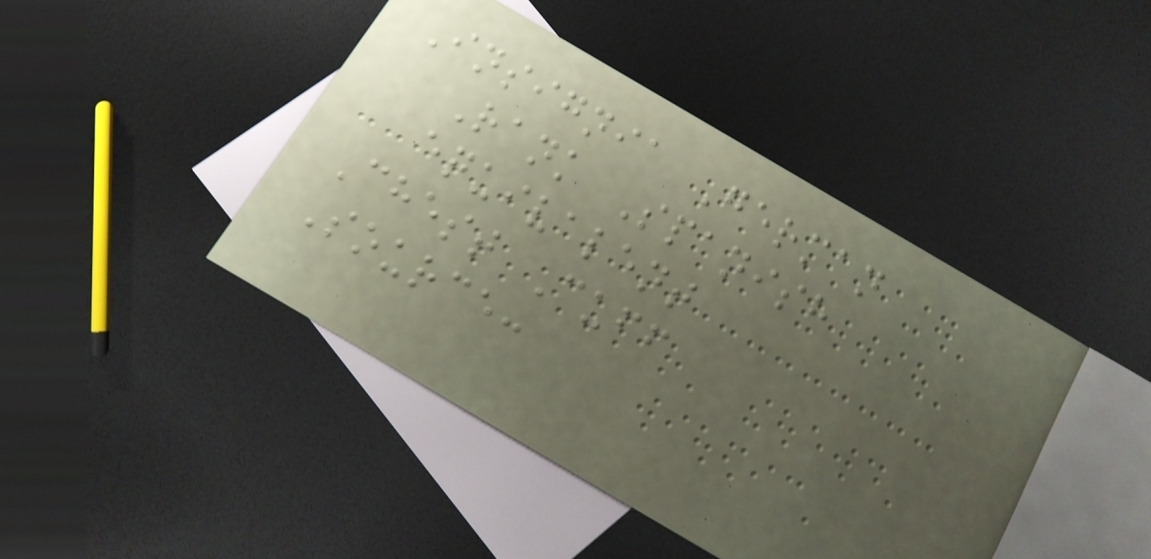Insignia German
Rank Spanish
equivalent
Chest Cuff
Source:
